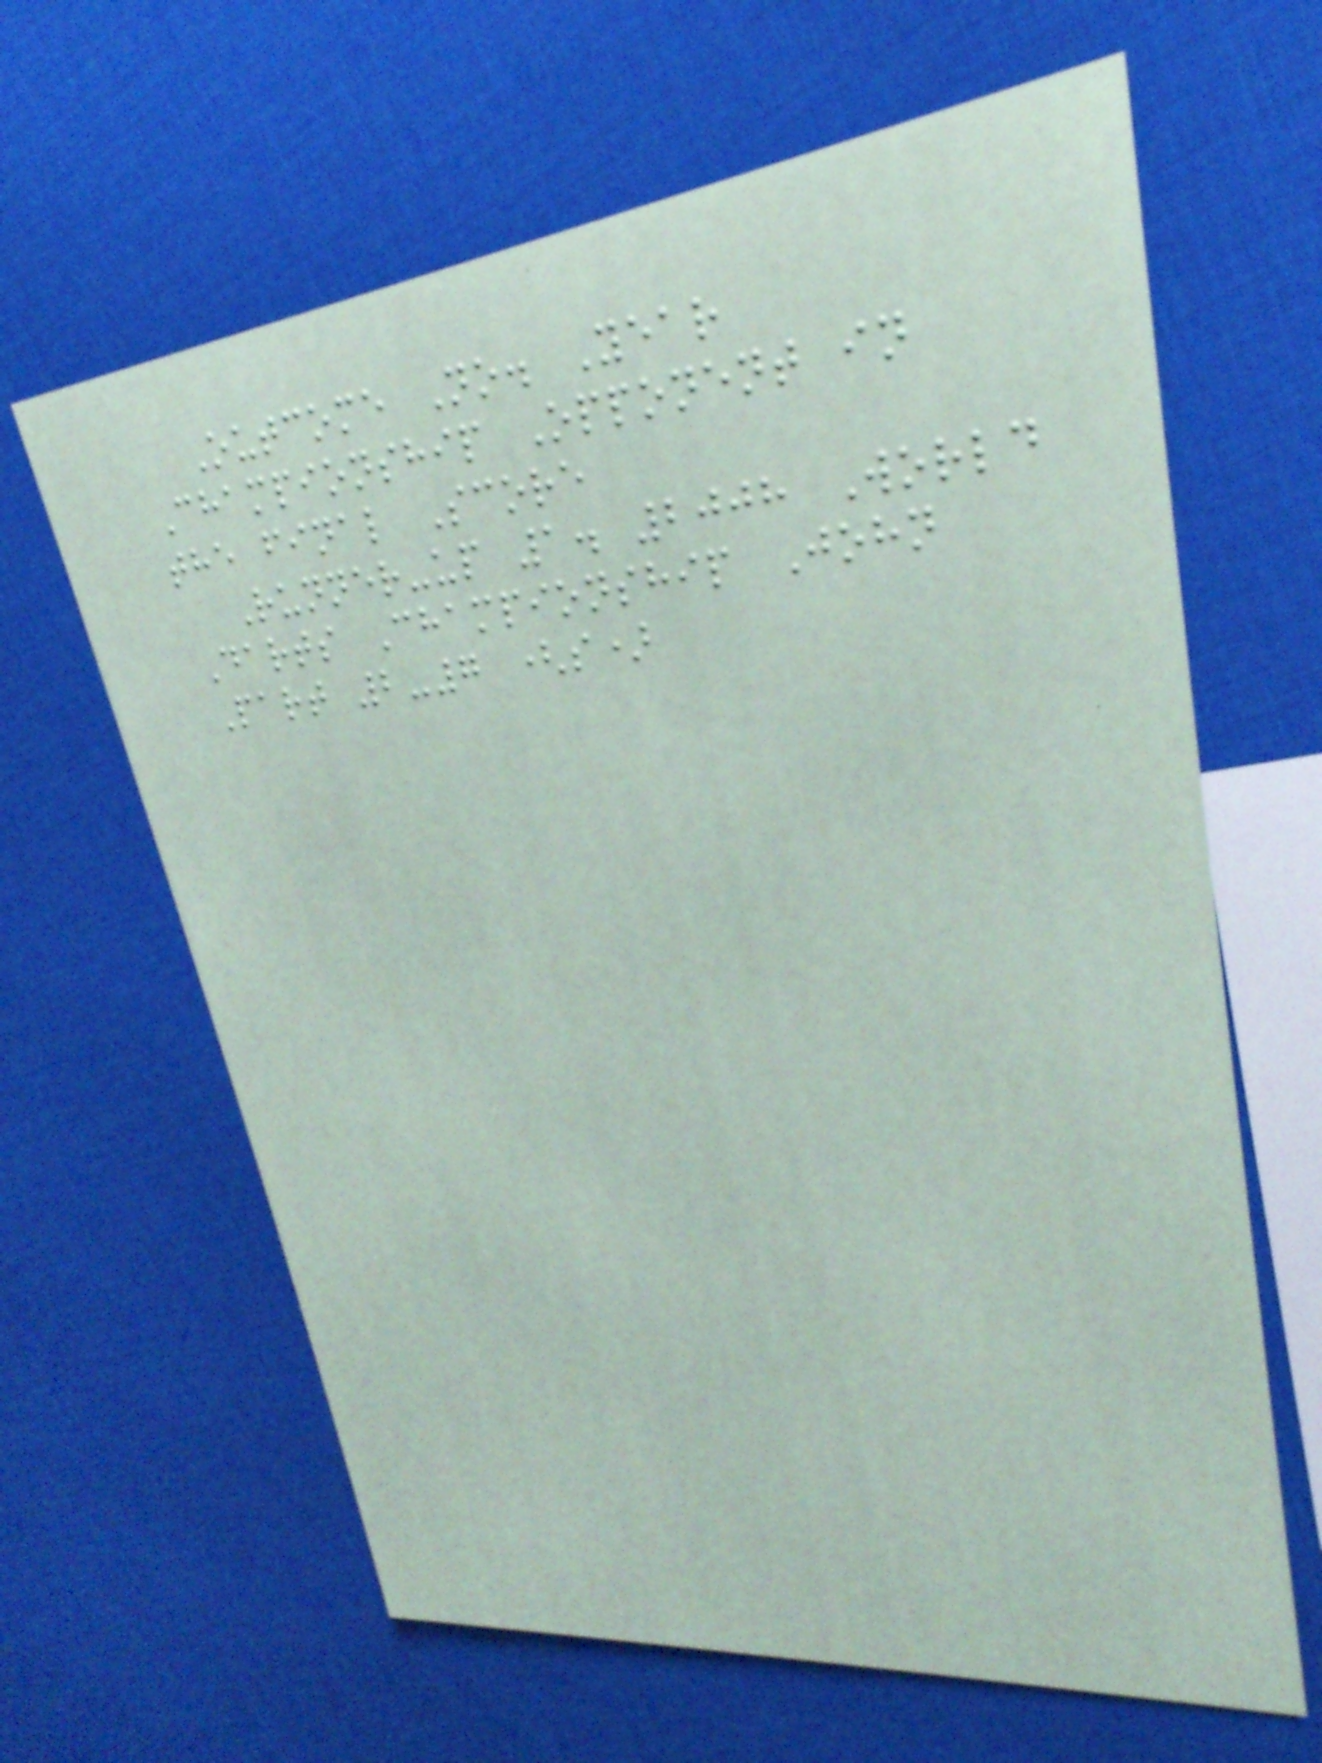Outcome No. Year
Championship Opponent in
the final Score
Runner-up 1. 2008 World
Darts Championship John
Part 2-7 (s)
